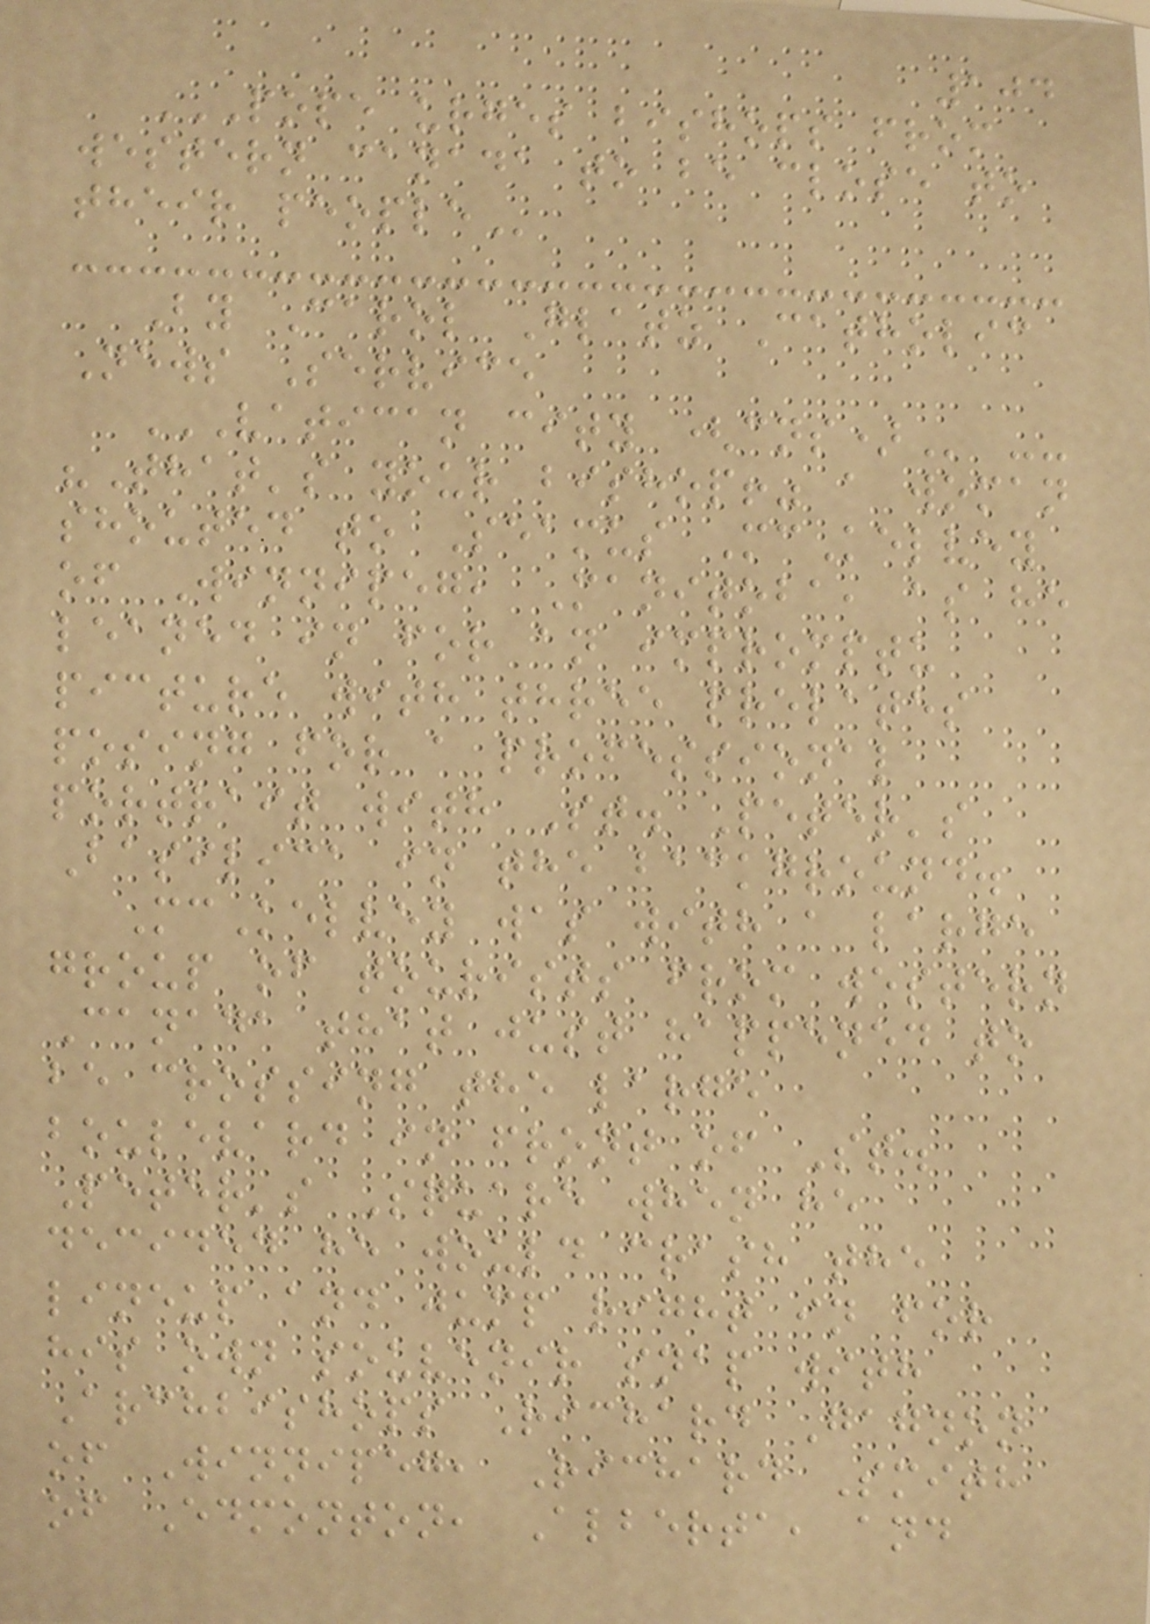104
POPE URGES BISHOPS FROM
WESTERN CANADA TO BE CLOSE TO
THEIR PEOPLE
By Carol Glatz Catholic
News Service
VATICAN CITY (CNS) --
"That's your bishop!" a woman
shouted to Seamus McKelvey
of Winnipeg, Manitoba, as he
leaned in for an impromptu
picture with three prelates
posing for a professional
portrait with St. Peter's
Basilica in the background.
McKelvey was with a large
group of tourists from western
Canada that just happened to
be crossing the large
boulevard in front of St.
Peter's Square when he
decided he would crash the
lineup and jump right in for
his own souvenir snap with
Archbishops Richard Gagnon
of Winnipeg, Richard Smith
of Edmonton, Alberta, and
